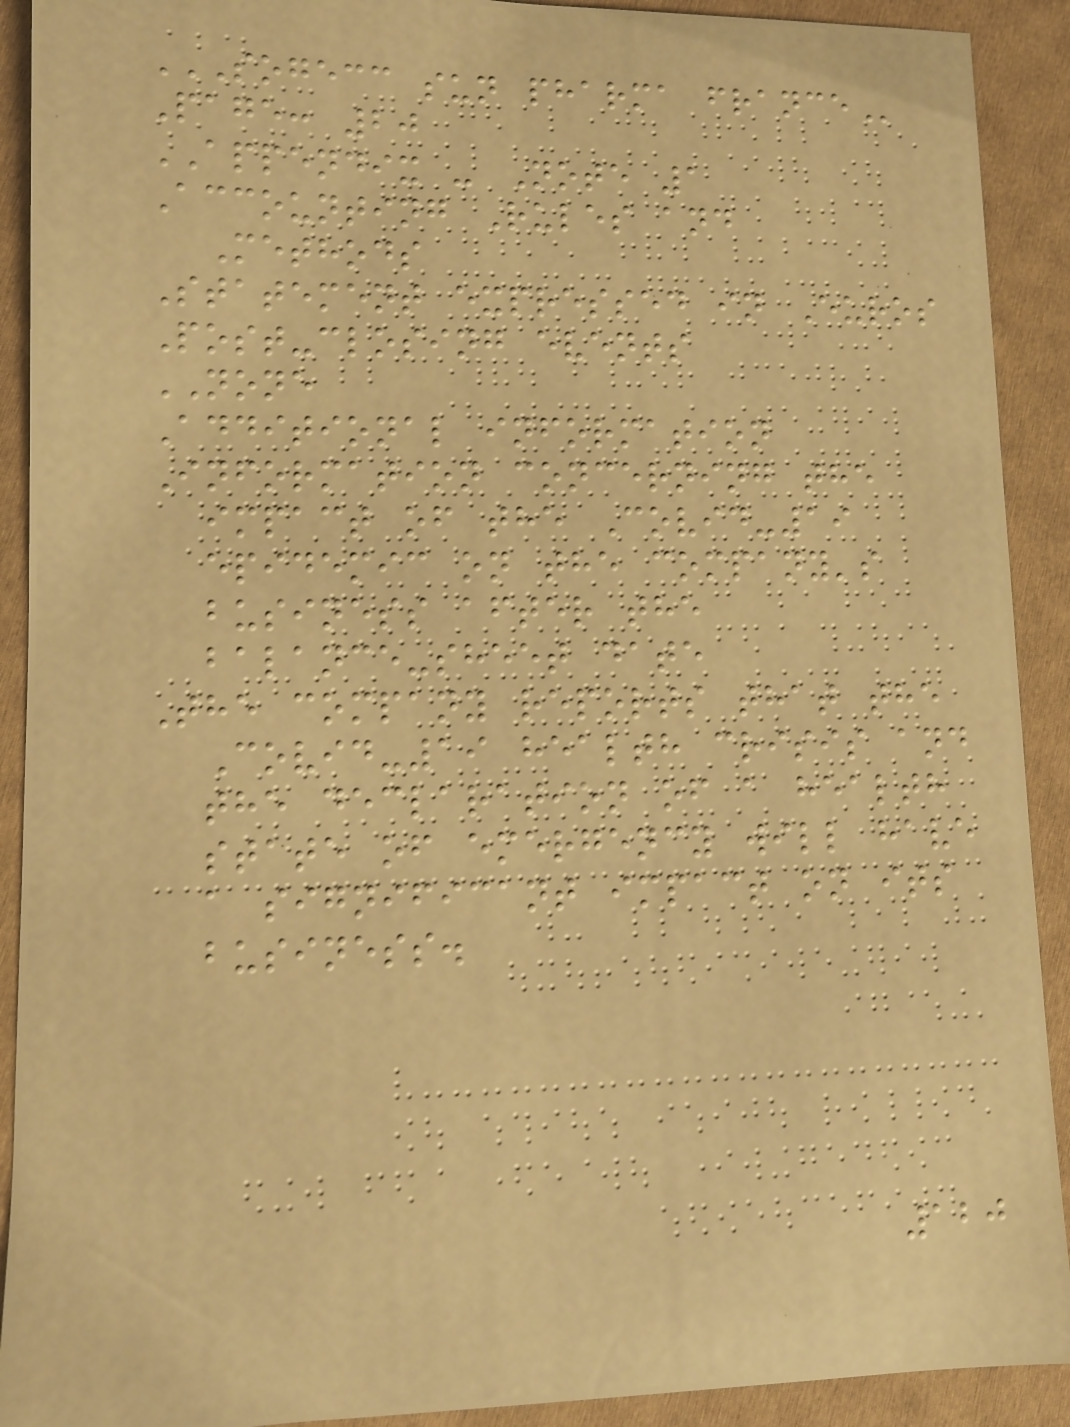SOGECC SUN PHARMA FRANCE
Page: 20
APPENDIX - Note 1
Accounting Rules and
Methods
Statement expressed in Euros
Post-closing events
NONE
Additional information
Information concerning the
impact of the Covid-19
epidemic on the company's
business after the
balance-sheet date
The company reports that the
Covid-19 health crisis and
the declaration of a health
state of emergency will have
a significant impact on its
business.
120
